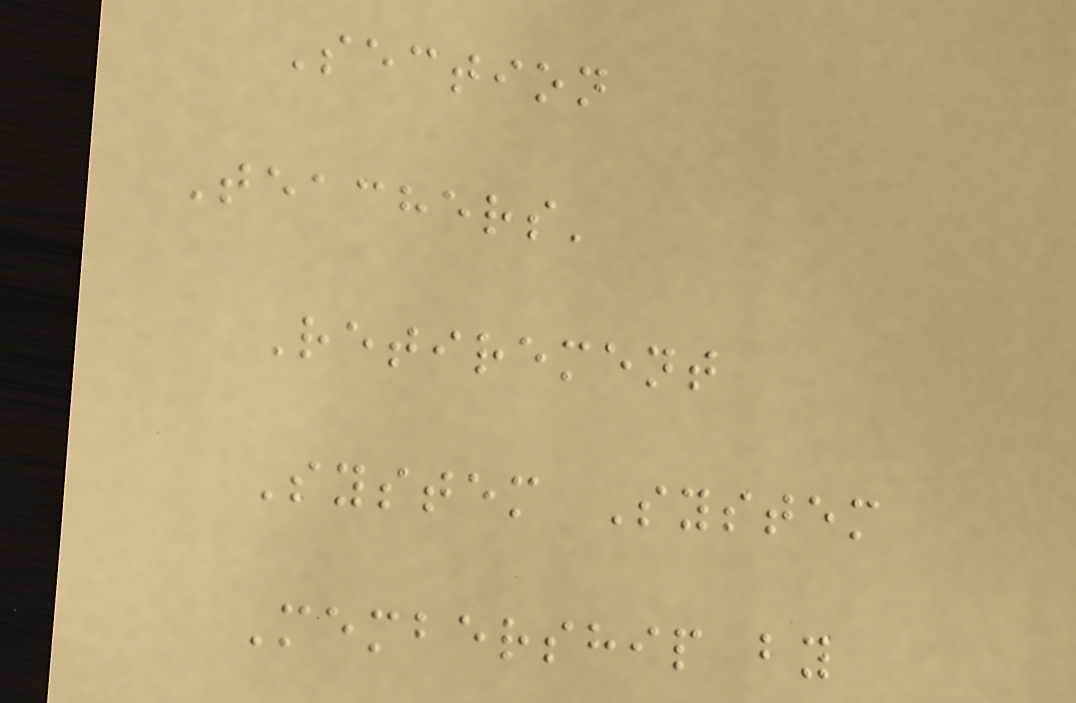Section
Teachers'
Retirement
System System
Membership by
